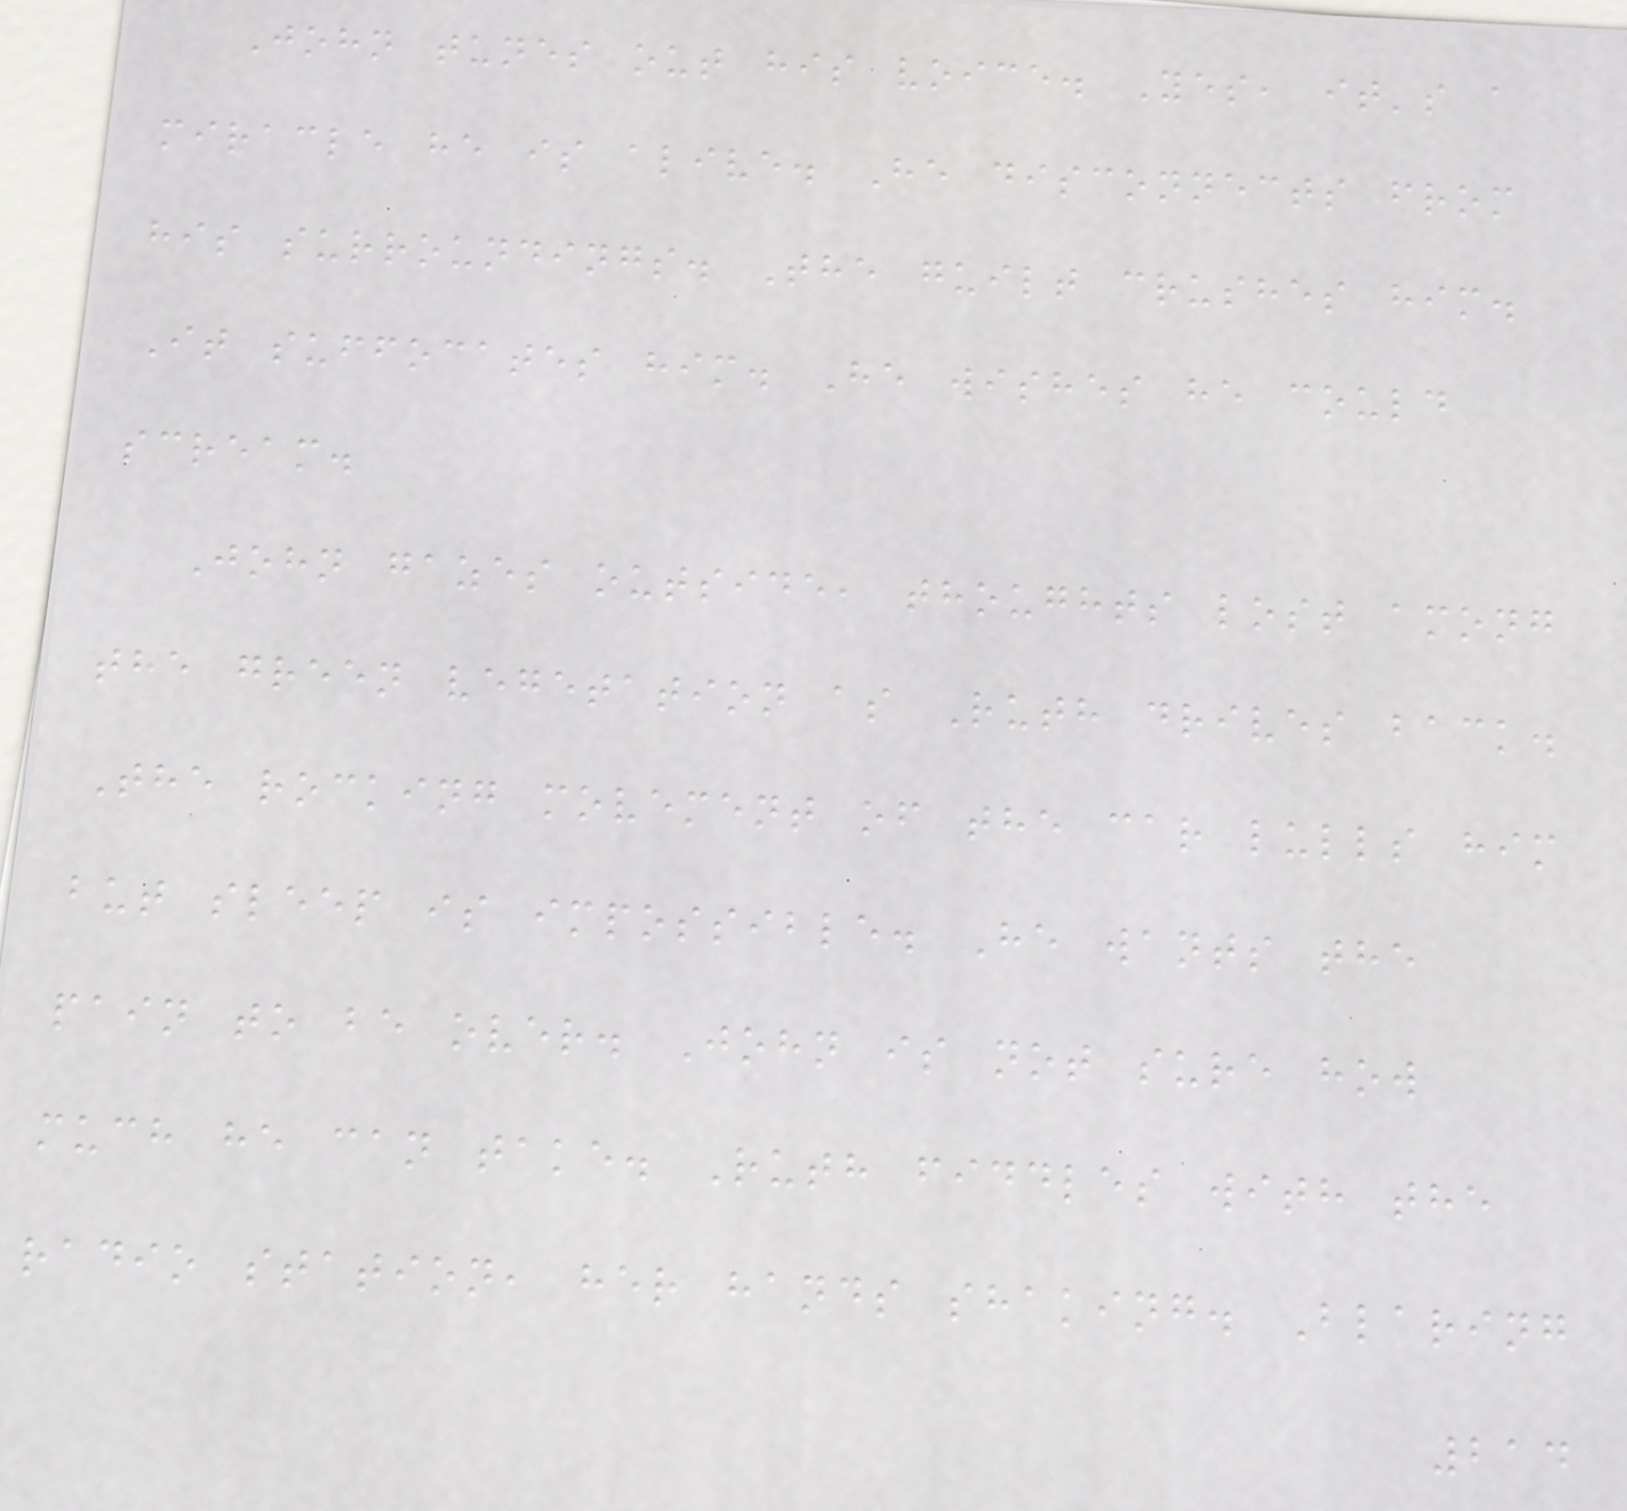John tunes out his voice. Yes, it's a
miracle he is alive. He disconnects from
his surroundings. The guilt crushes him.
It suffocates him. He wishes he could
scream.
John gazes outside, thoughts lost among
the green vegetation as Ruth drives back.
The rocking movement of the car lulls him
but sleep is impossible. He wants the
pain to be over. John is not sure how
much he can take. Ruth fiddles with the
radio station, her hands shaking. Blaring
214
